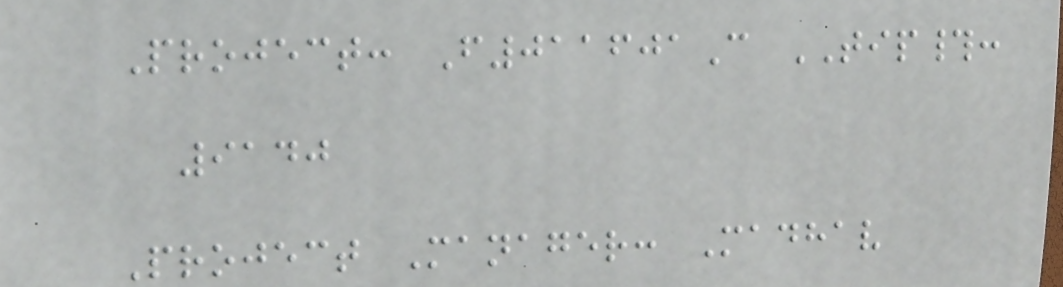Project: F011601C TIP#:
9140
Project Manager: Madhav
